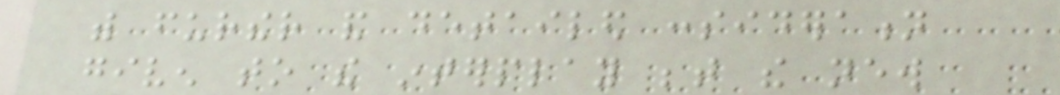with further and detailed consideration
given to the interplay between the new
